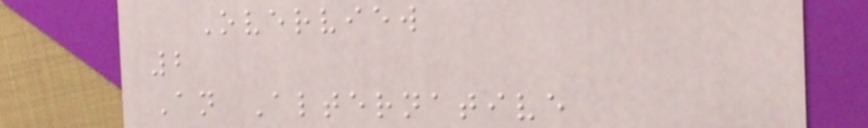Overview
2
An Alternative
